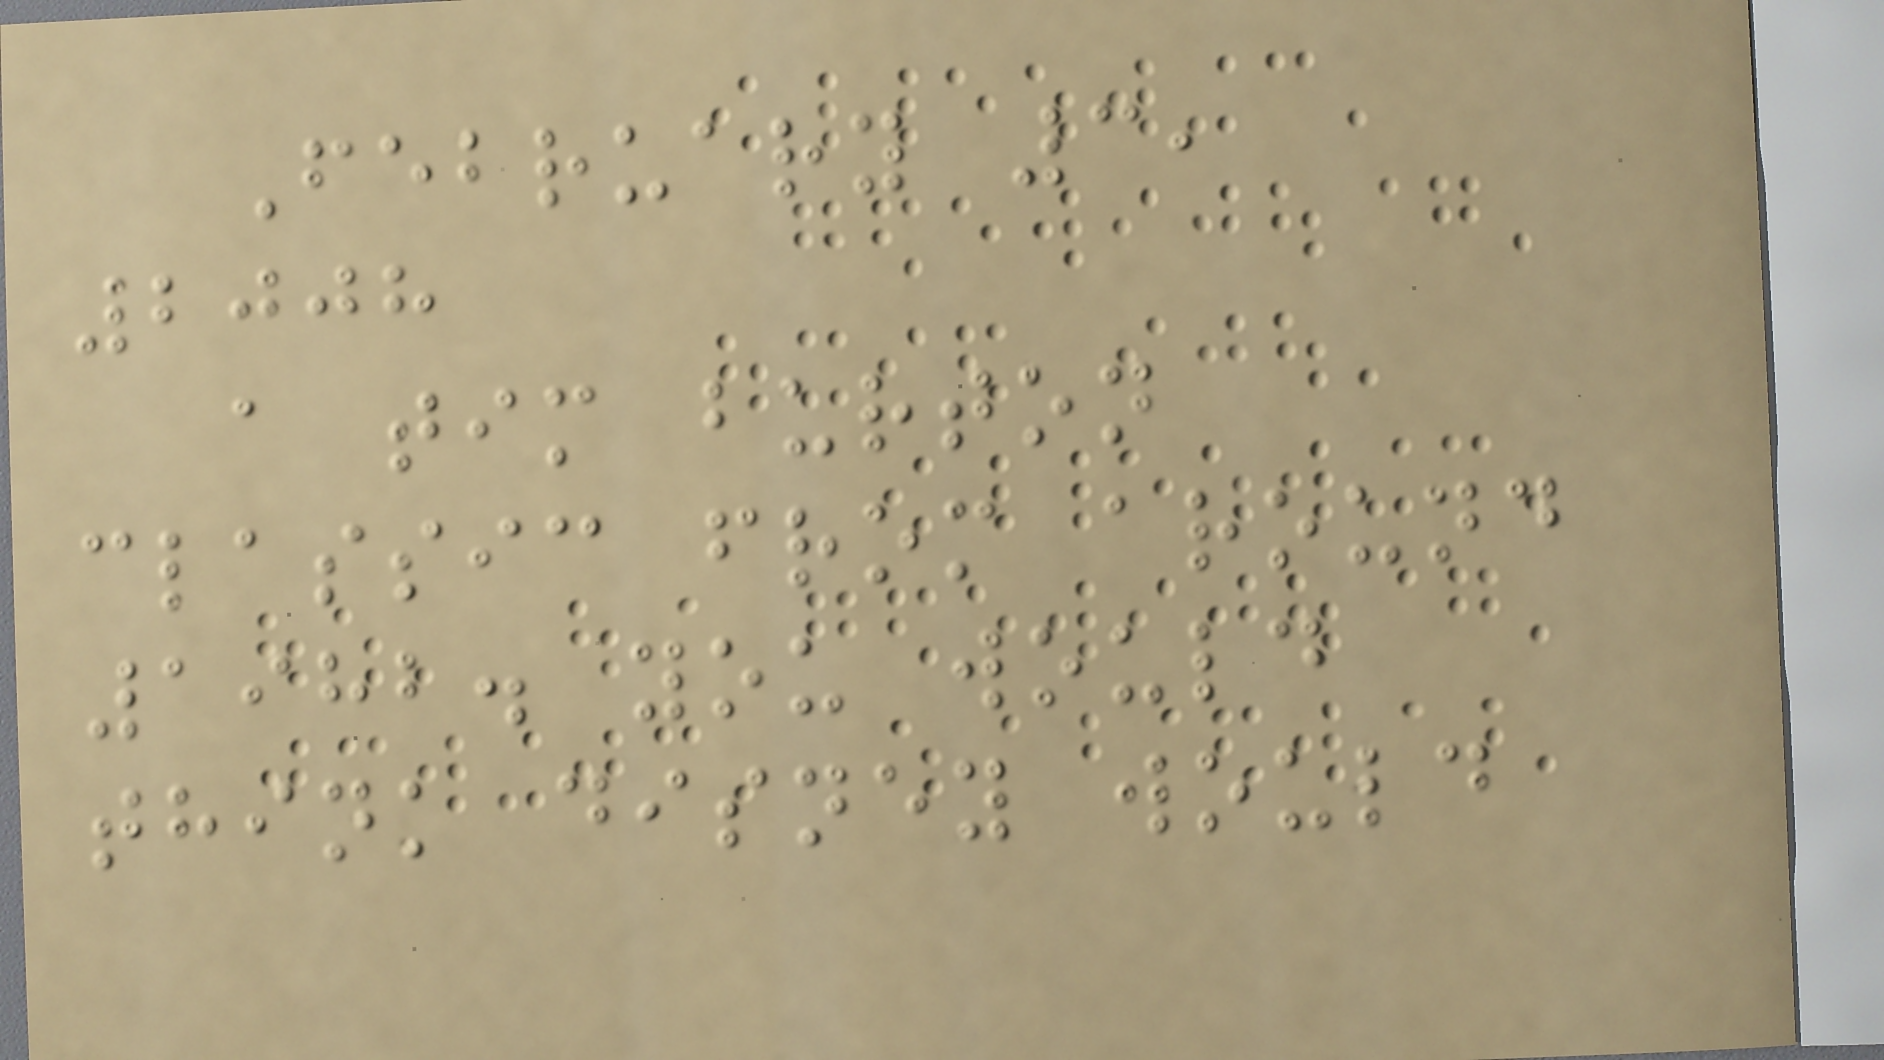February 3,
2008
a tim burton
classic from around
1982. you would
think disney would
